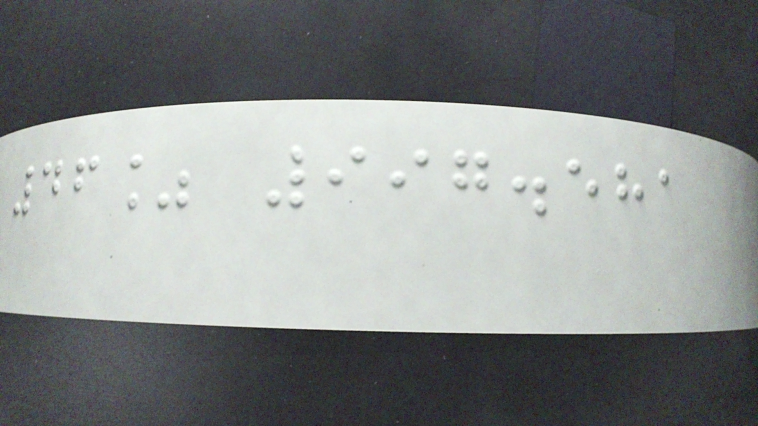46% 997.581
